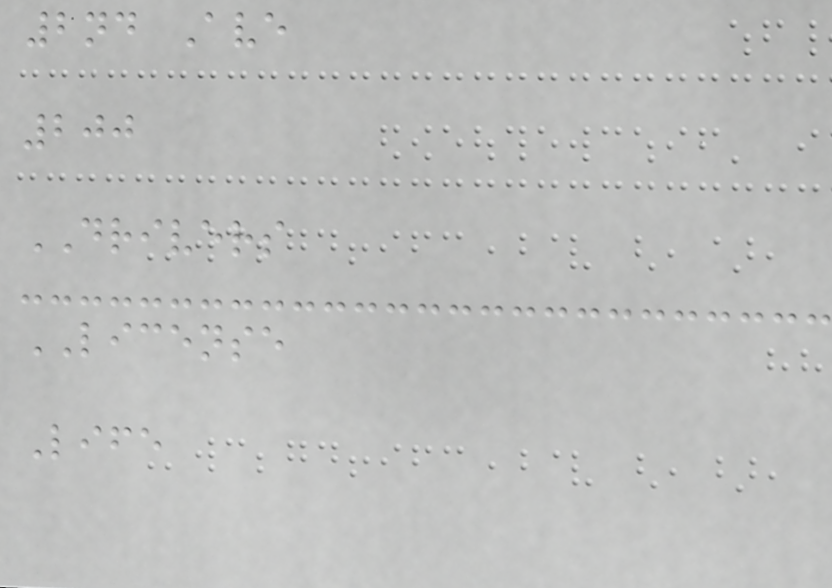2nd Ave
200
DRIVERS
LICENSE
Life
